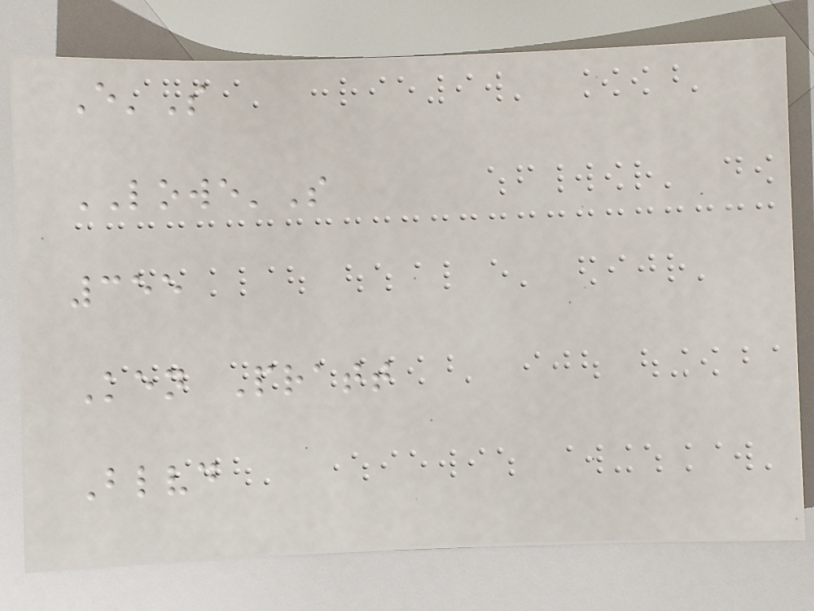E'S
LOWE'S
355
Ken Pratt
Blvd
